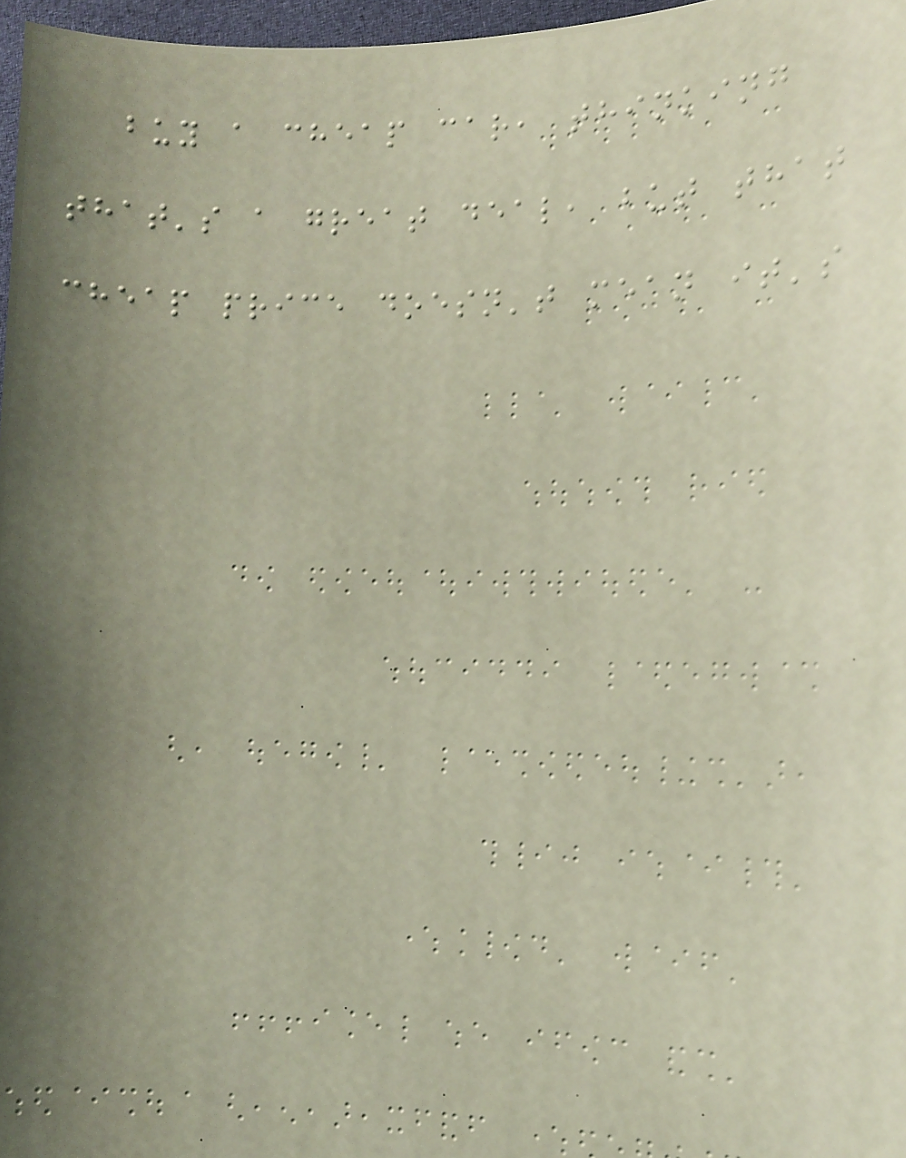buy a cheap car, thinking
that's a great deal, but that
cheap price doesn't mean it's
